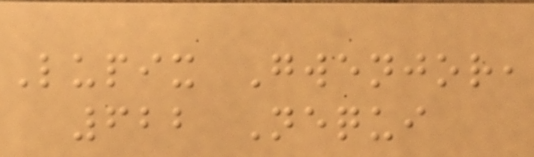Lupix Gwenjor,
622 Nequi
